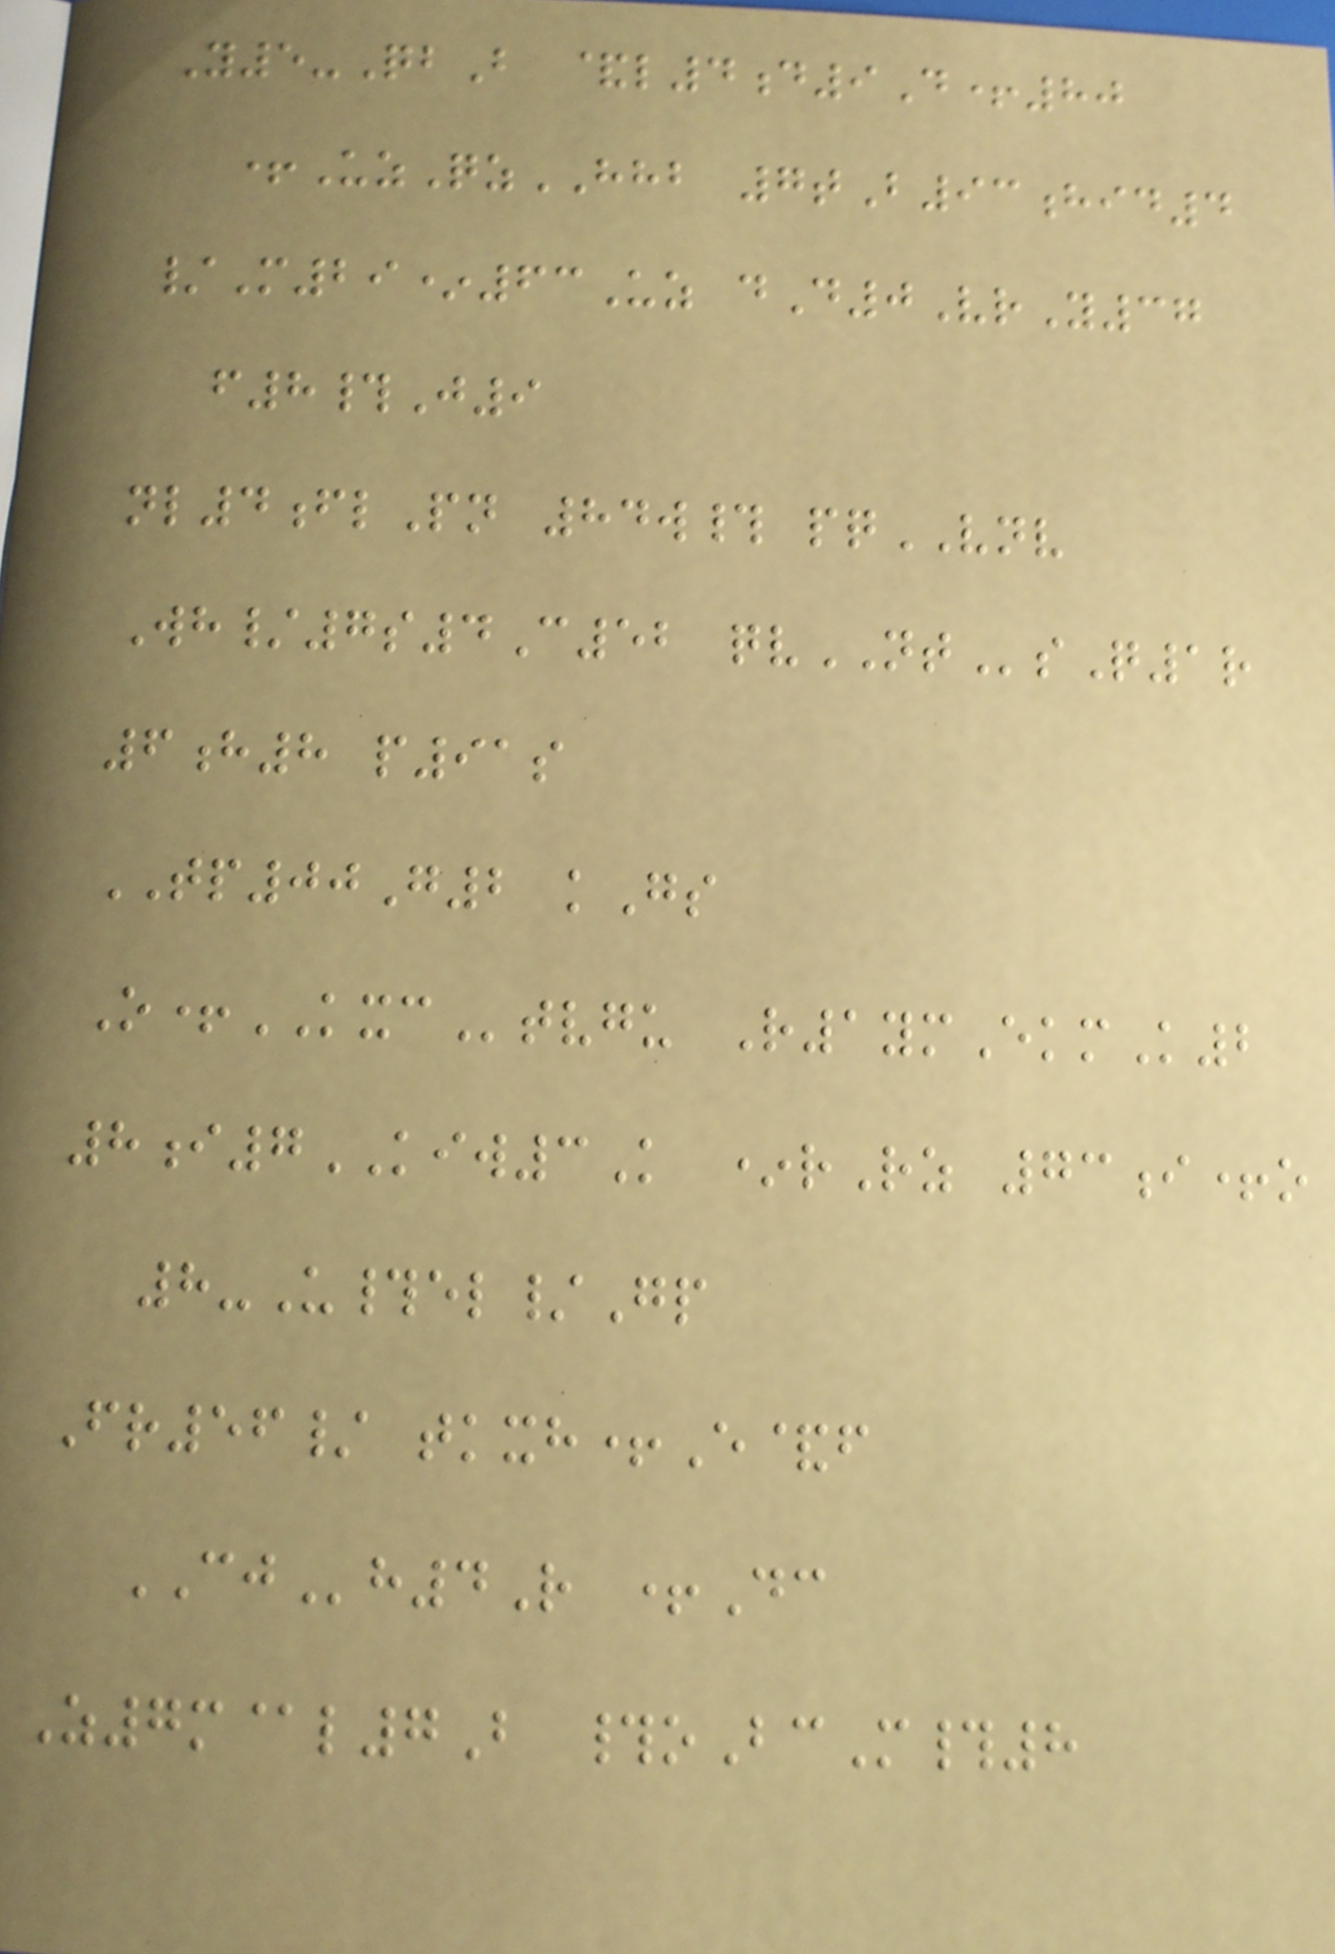Y5-QbB &l4d9D+80
+UzQzHHB 7tB93hid4
/M29*63Uz dD0VrY37
f8#J9
nl4flPn 84w# pqVNV
Wh/7s4C52 qvNTsQ1r
6h8 p91s
TP00G2 kGs
O+KXCtvgu R1ymEkmK2
8i7KIW3K *rRz 73i+o
8-U#el/Gp
Fr56/ tkxh+E&f
CJh4R +Dc
Z7m@l7B #oBcM#8
